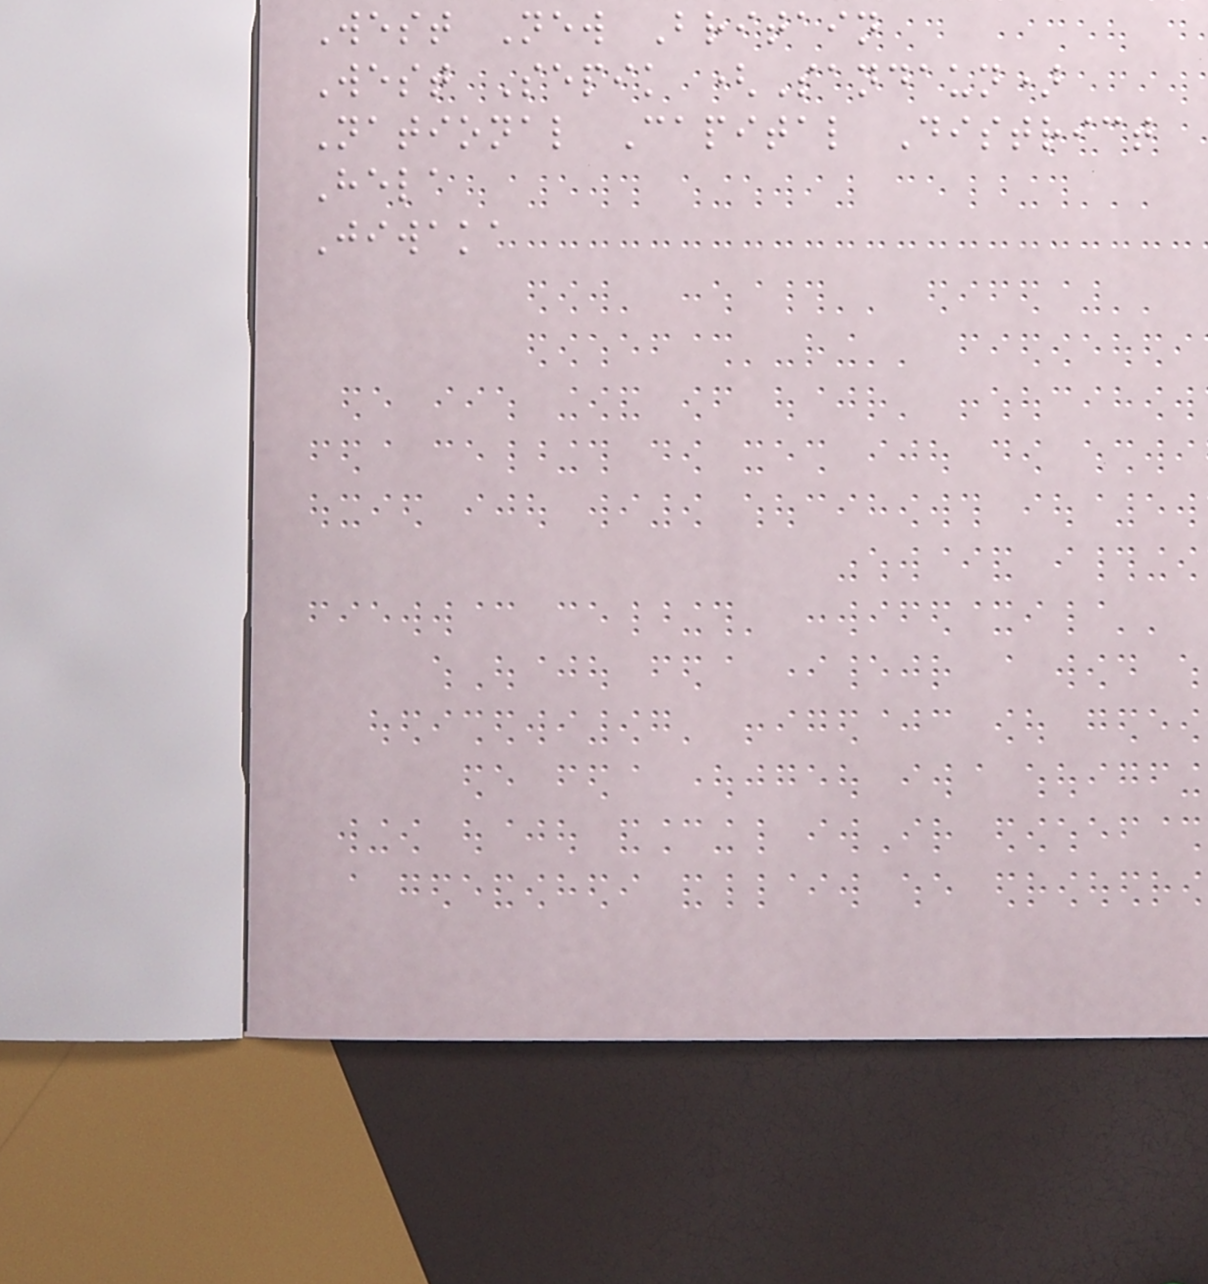West New Britain
West Sepik (Sandaun)
National Capital District
Hela
Jiwaka
